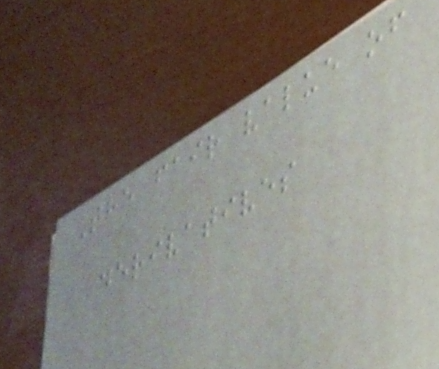The fair value of
derivatives
